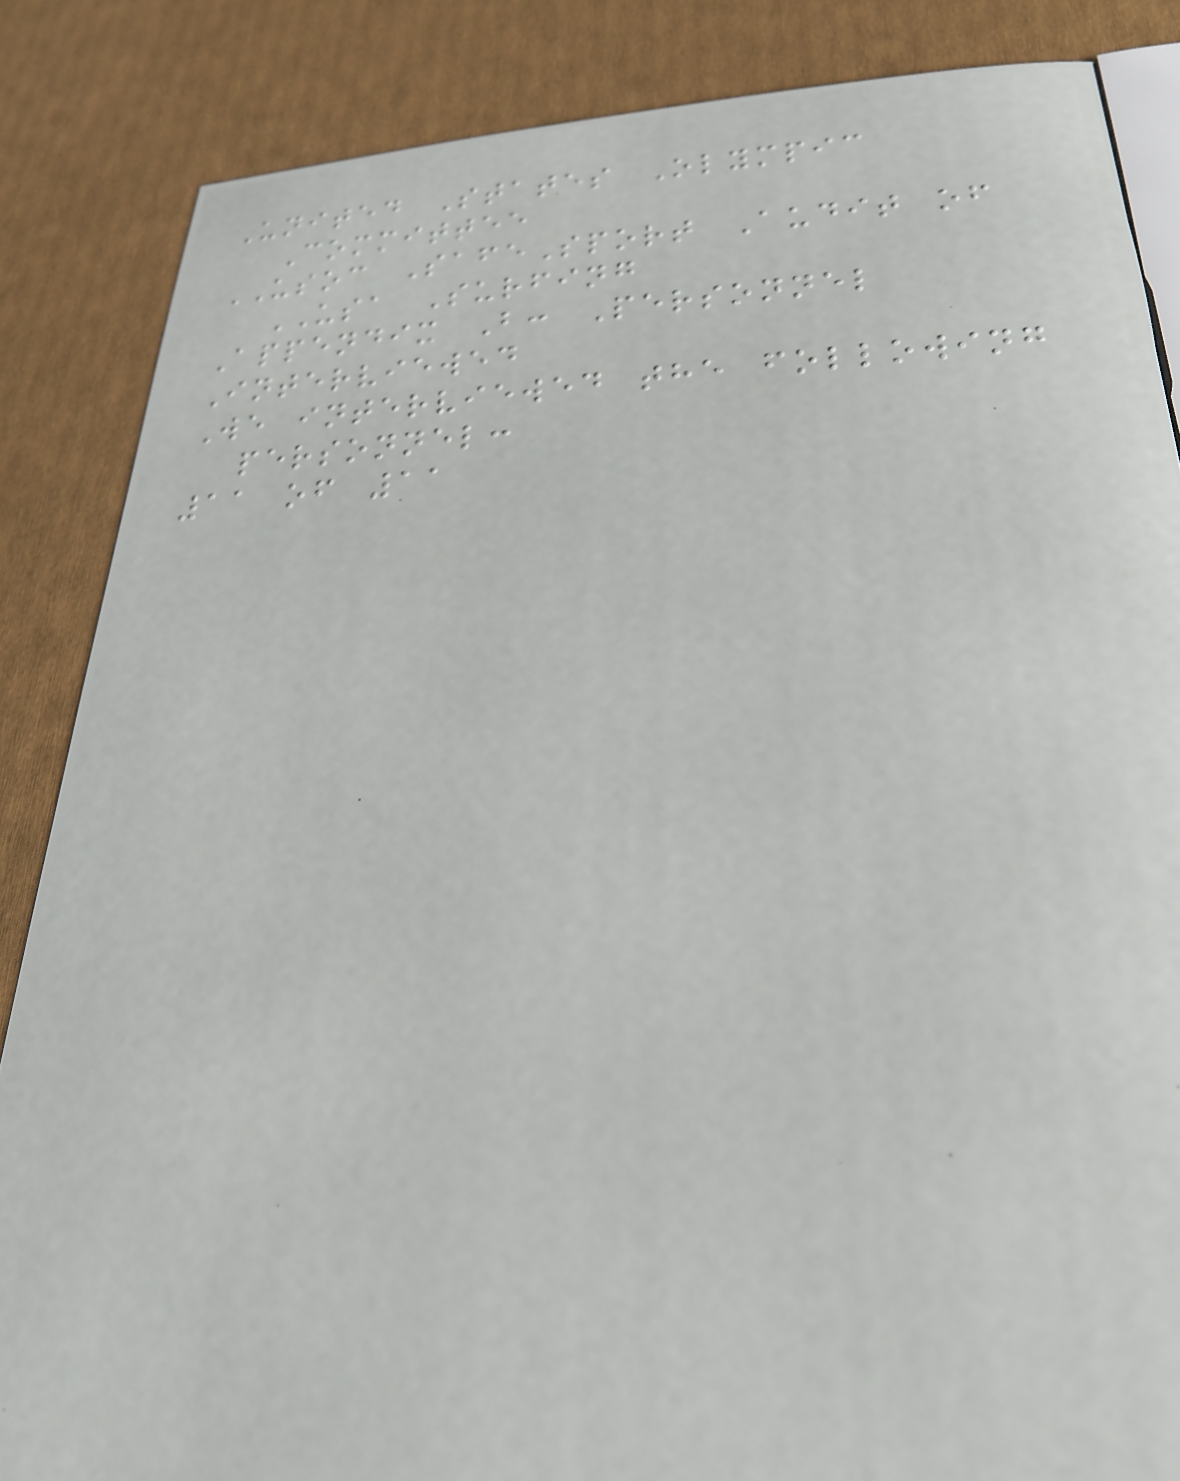United States Olympic
Committee
USOC SafeSport Audit of
USA Surfing
Appendix B: Personnel
Interviewed
We interviewed the following
personnel:
11 of 11
